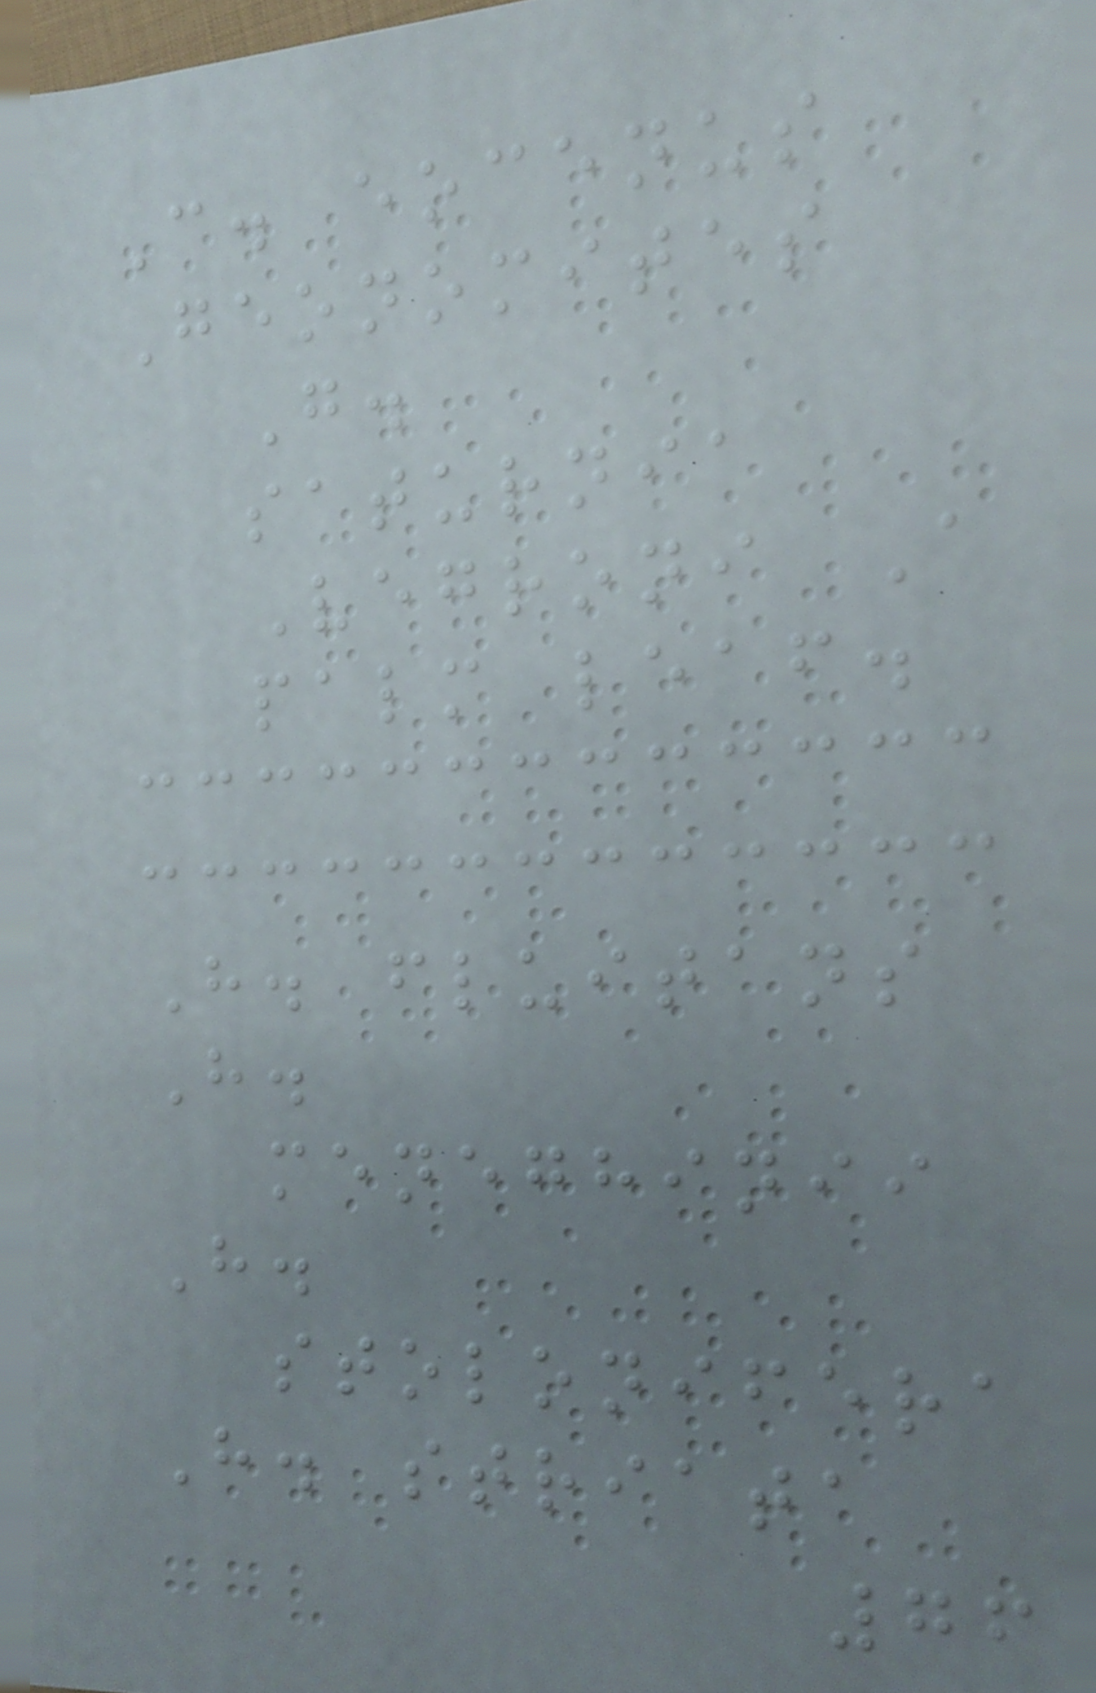C. eocenus
Geonomites
G.
saturnia
Vegroni A
palm leaf.
H. fluitans
H.
meneghinii
H.
stolonifera
H. striata
76
